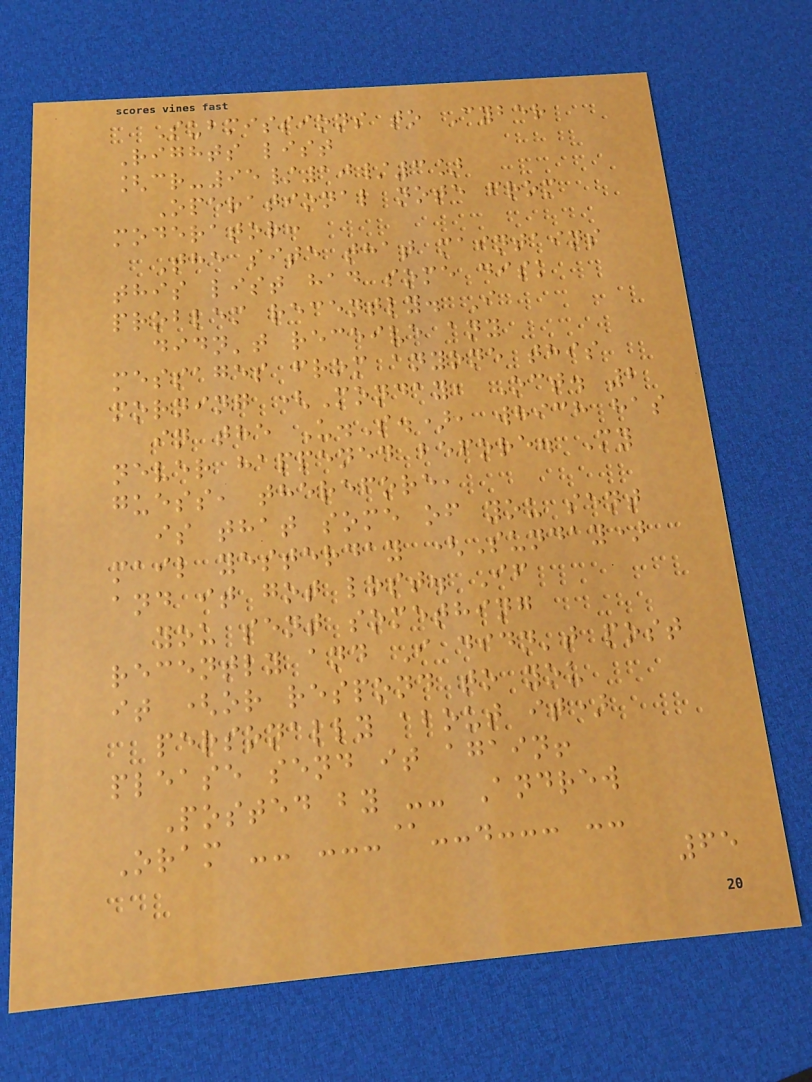Submissions to Cyber
Rights list
[cr-95/10/3]
Operational note from
moderator:
The site that maintains
this list had some disk
problem recently. I
didn't receive any
messages from anyone this
morning (Monday, Oct. 2
in the U.S.), which has
never happened before. My
guess, therefore,
is that some of you sent
mail yesterday (Sunday)
and it got lost. If
you sent something
recently and I didn't post
it (or respond to you
personally about it)
please send it again!
Posted by -- Andrew
Oram -- ---@--.--- --
65
